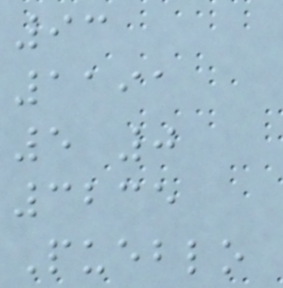93
1191
5 0
3235
Pueblo
